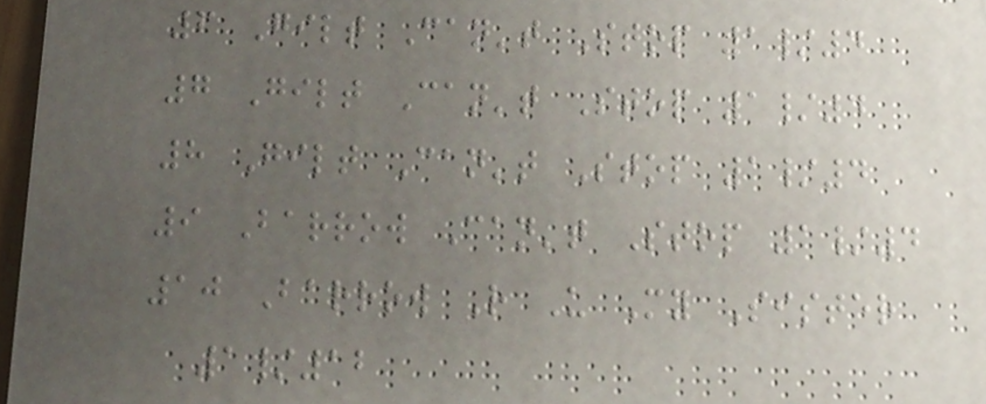6 Gilt Can't Stop 1/4
7 Gilt Can't Stop 1/4
8 Gilt Can't Stop 1/4
9 Barrow Can't Stop 1/4
10 Barrow R U My Sister
1/12
